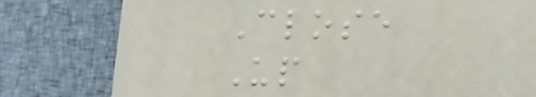Close
Up
